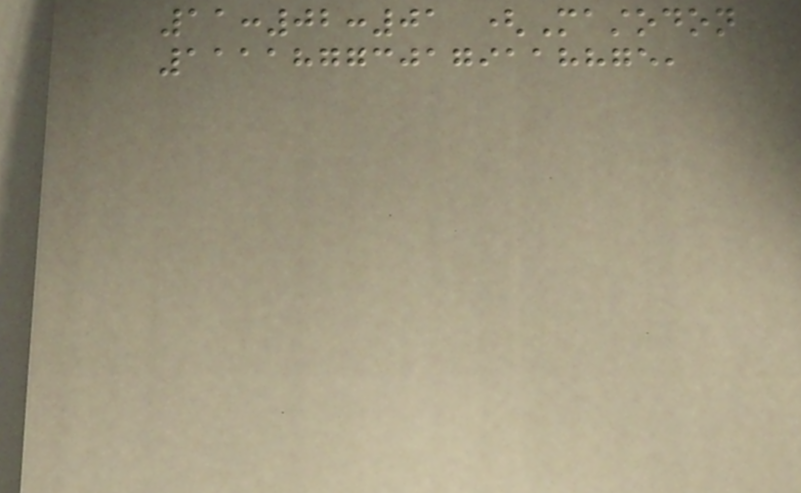11:02:01 (Mastodon
111187730179118875,
